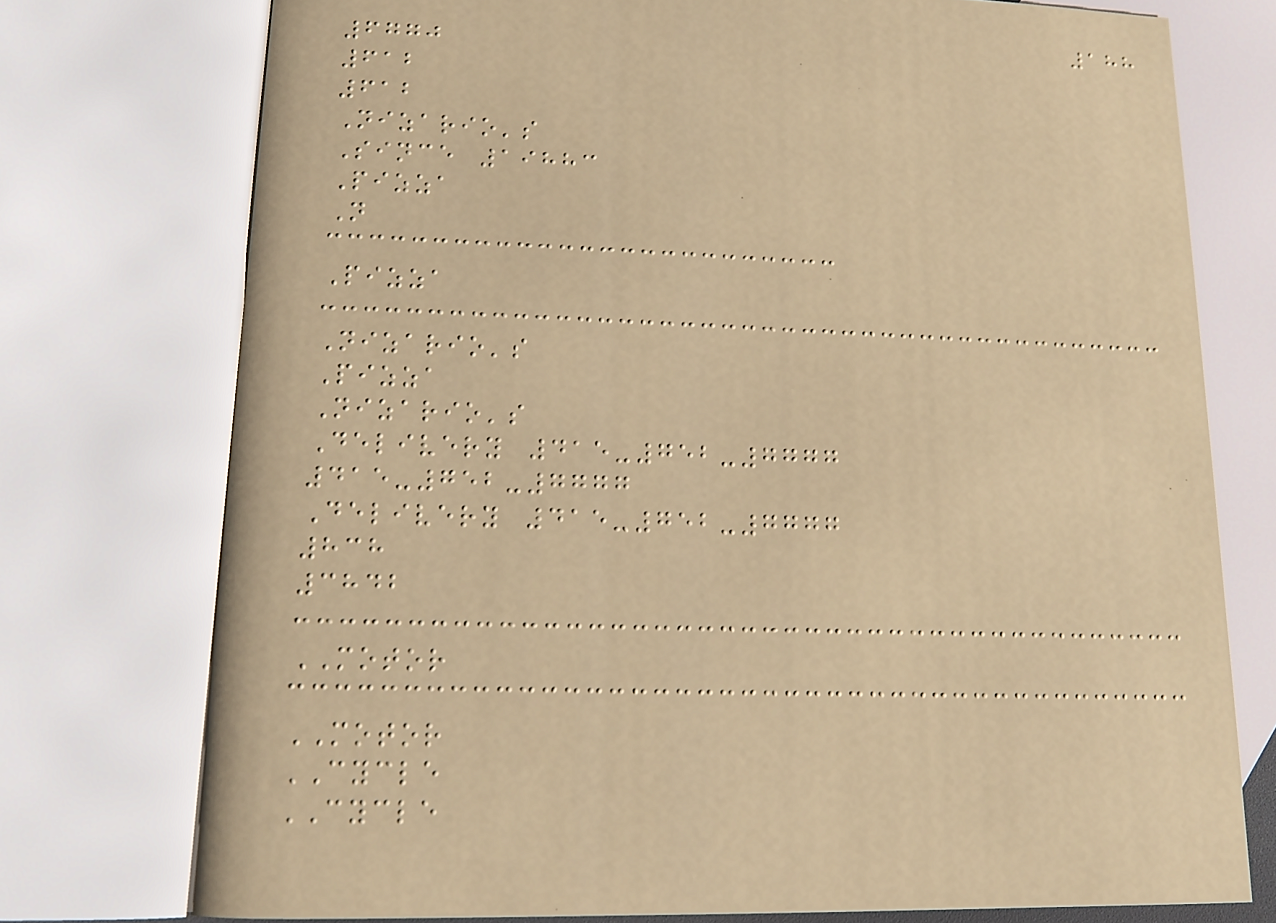188
6770
612
612
Nizario's
Since 19883
Pizza
N
Pizza
Nizario's
Pizza
Nizario's
Delivery 415-752-7777
415-752-7777
Delivery 415-752-7777
838
3842
MOTOR
MOTOR
CYCLE
CYCLE
